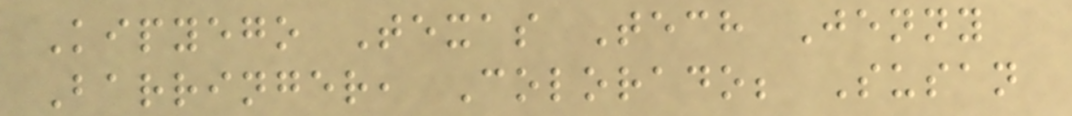Kipyego Texas Tech Jenny
Barringer, Colorado; Susan
